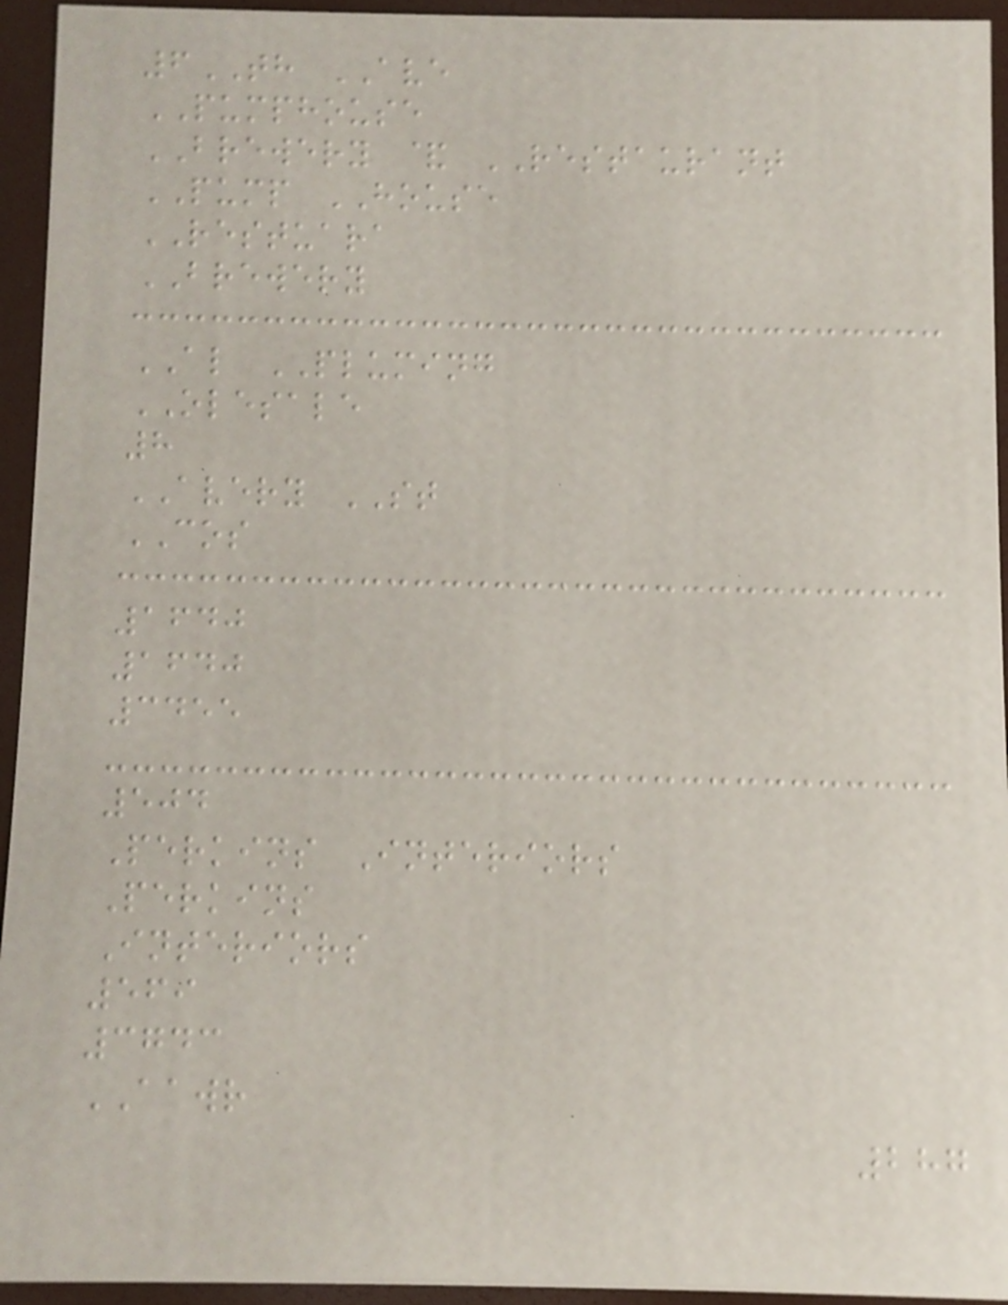6TH AVE
PUMPHOUSE
BREWERY & RESTAURANT
PUMP HOUSE
RESTUARA
BREWERY
AL PLUMING
OLESALE
8
AVERY ST
COS
1640
1640
3455
504
Perkins Interiors
Perkins
Interiors
569
3743
AAWR
287
